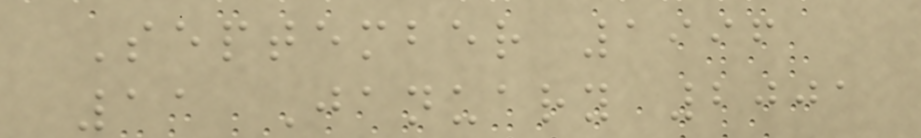September 1996
11 January 2001
